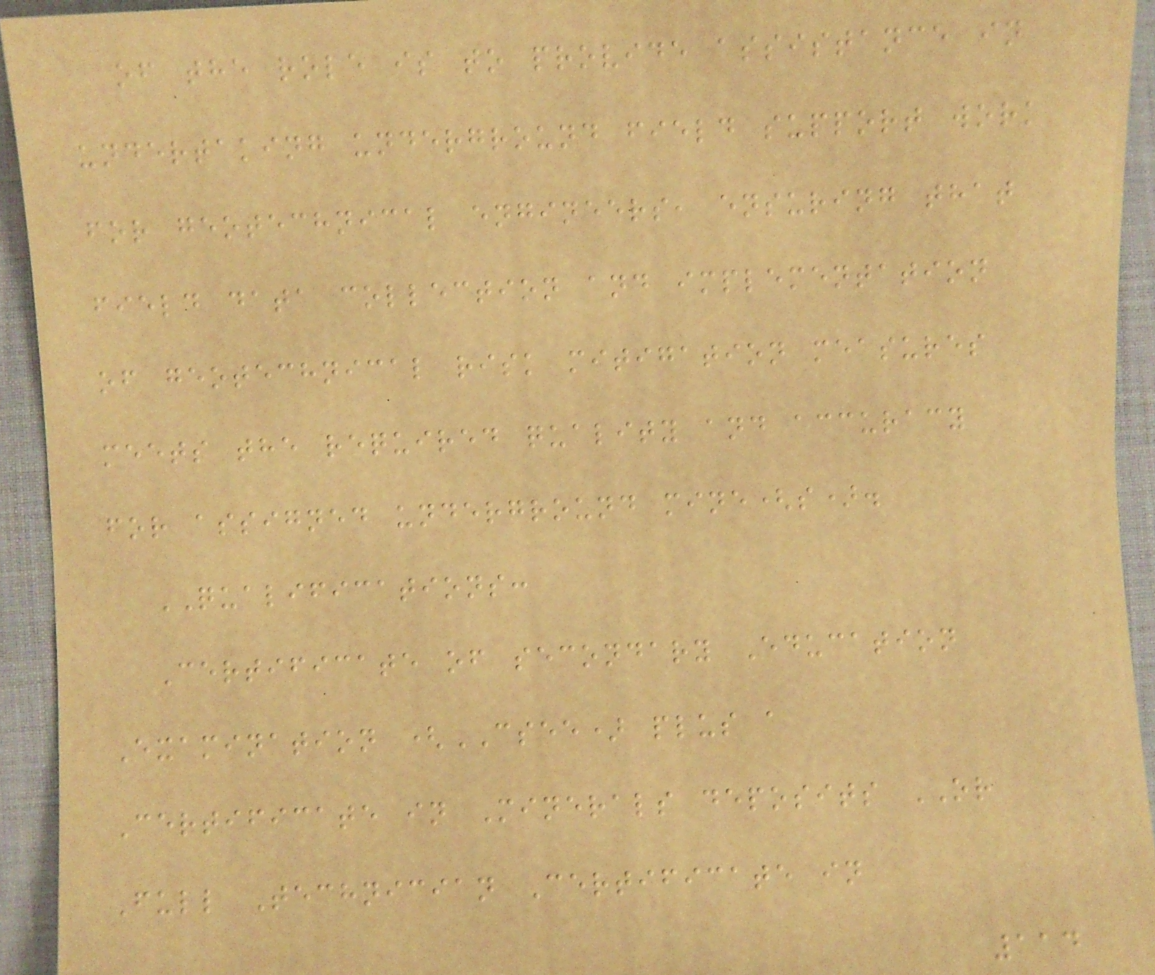of the role is to provide assistance in
undertaking underground field support work
for geotechnical engineers, ensuring that
field data collection and implementation
of geotechnical risk mitigation measures
meets the required quality and accuracy
for assigned underground mine(s).
QUALIFICATIONS:
Certificate of secondary Education
Examination (CSEE) plus a
Certificate in Minerals deposits OR
Full Technician Certificate in
114
